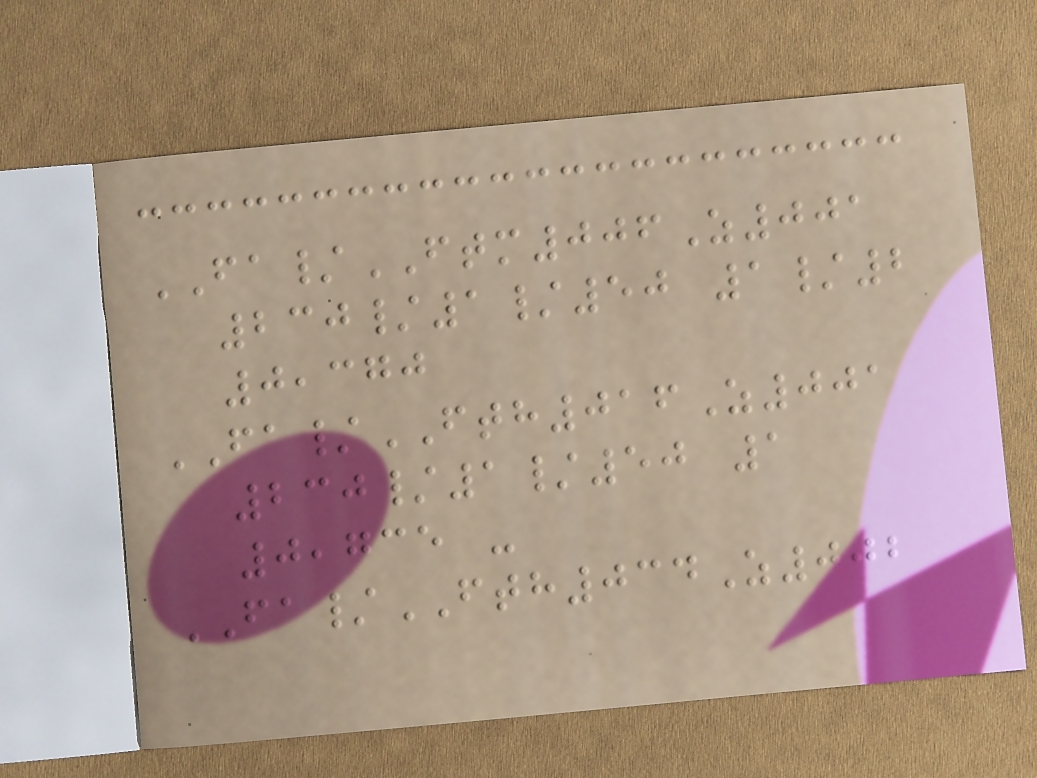FA/FTM006Z001
230/1/50 1/2
0,370
FA/FTH016Z001
230/1/50 1
0,735 -
FA/FTH034Z002
